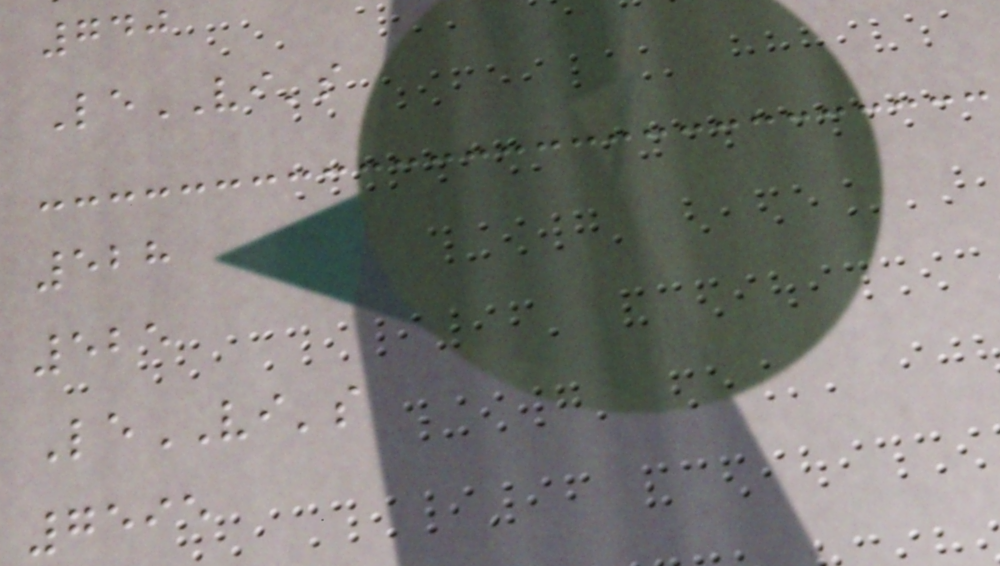740
LeVI's
528
525
LeVI's
7595
